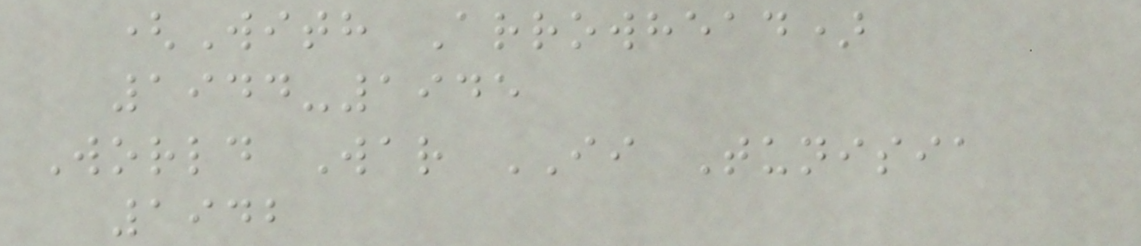(With Arrowhead)
1944-1945
World War II Tunisia
1942
